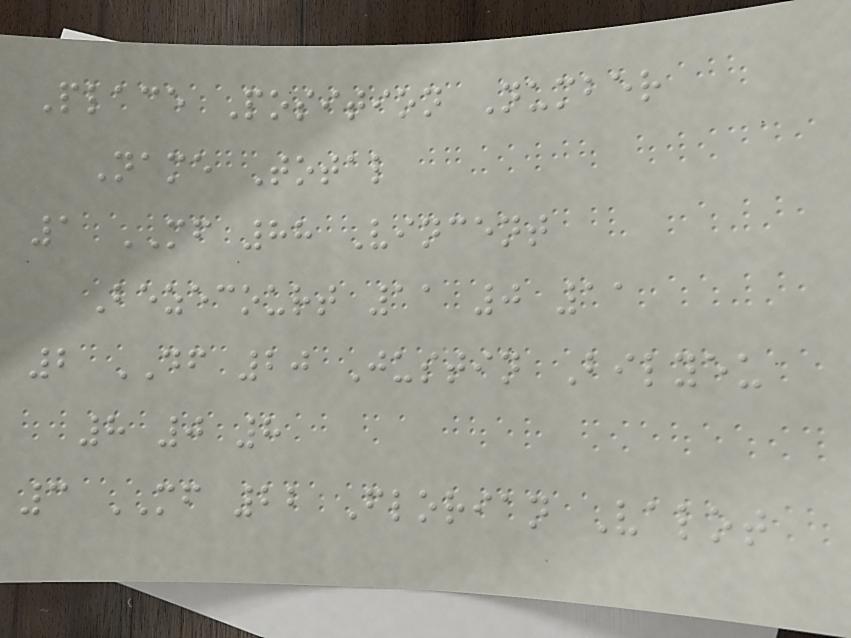Place Position Number
Name Total
1 MF 88 Vincent
Bezecourt 11 0 11
2 DF 20 Justin Bilyeu
8 0 8
3 MF 22 Florian Valot
